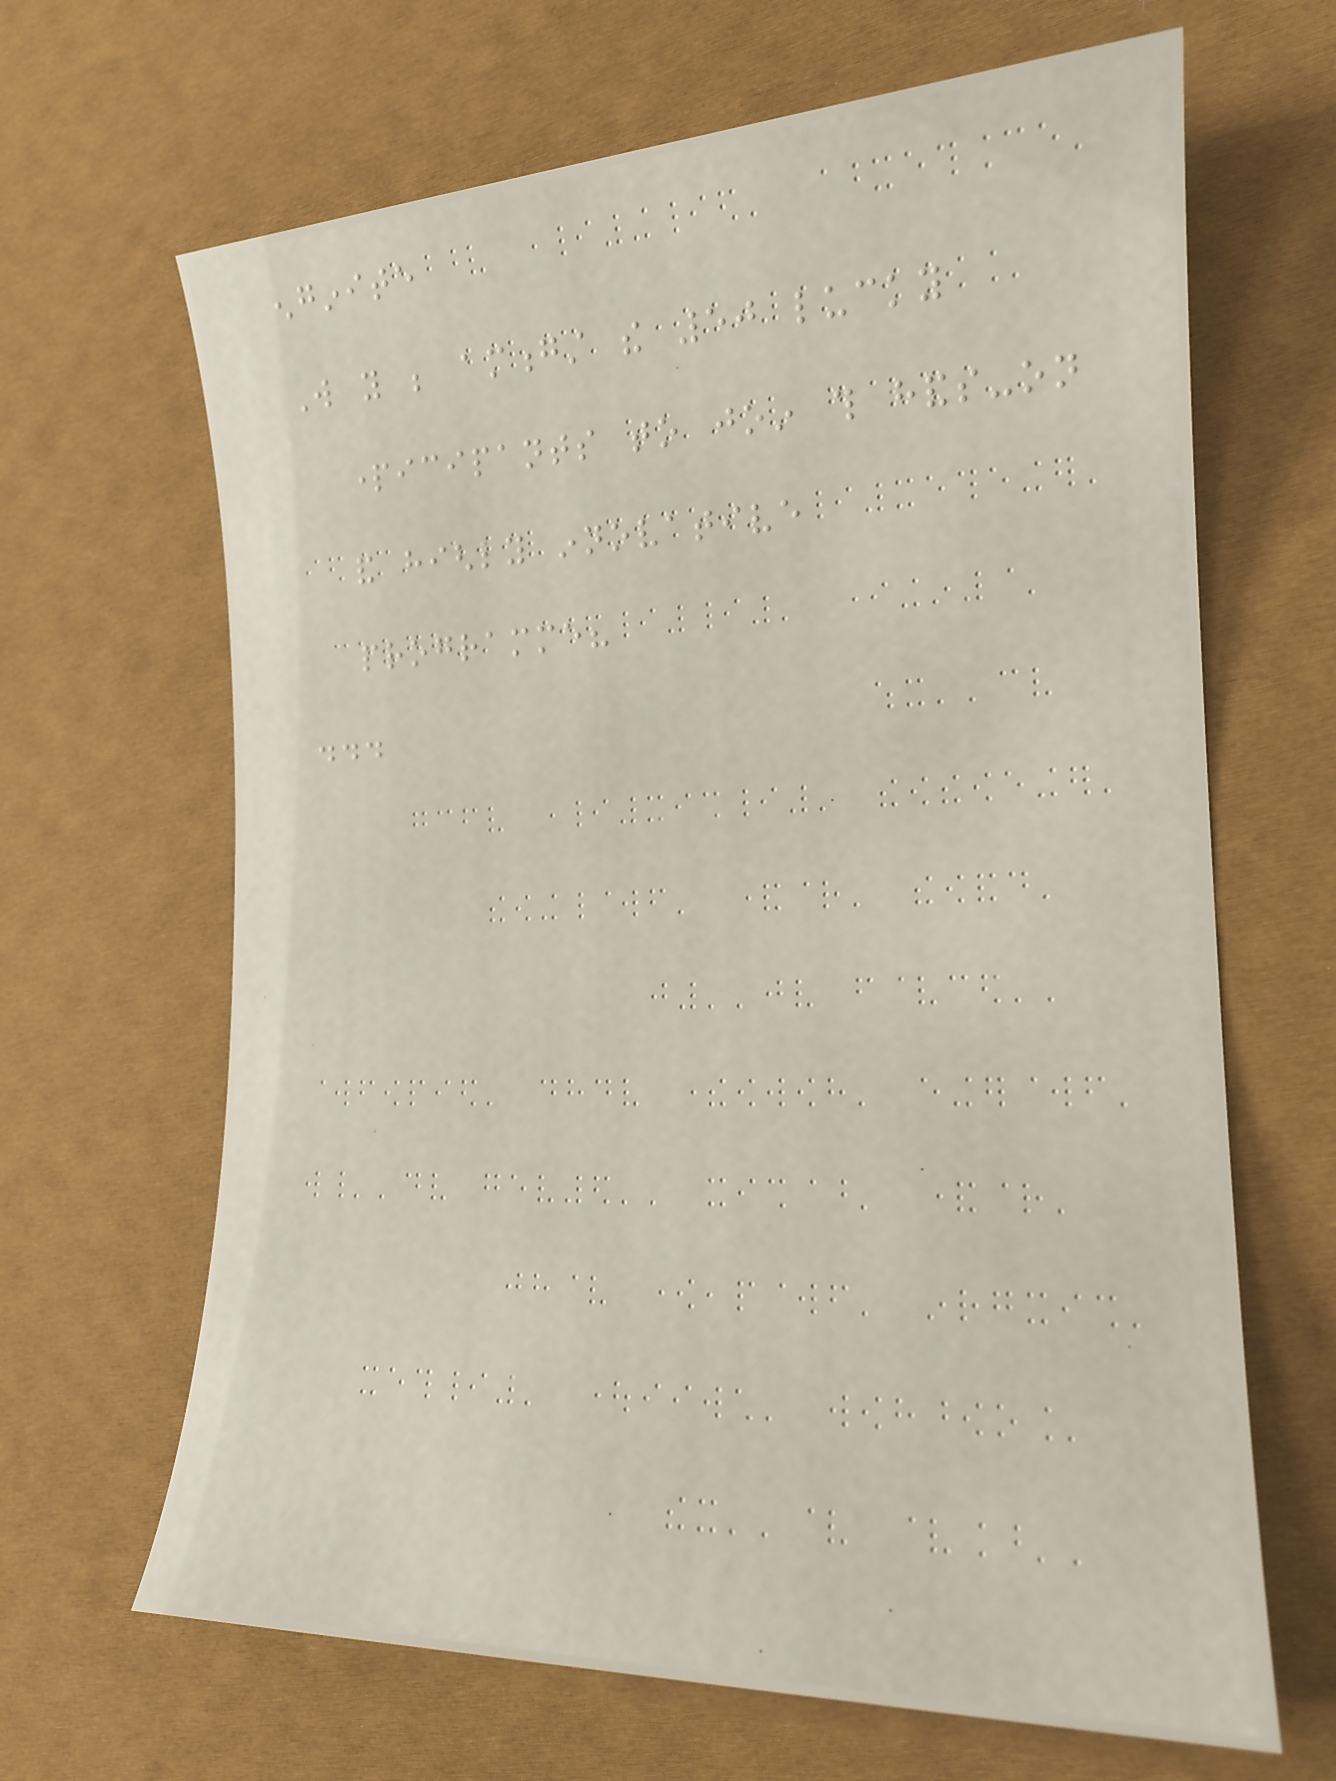enginite
Will you be amongst the 50 lucky
participants to join this hands-on
and highly innovative
programme?
...
